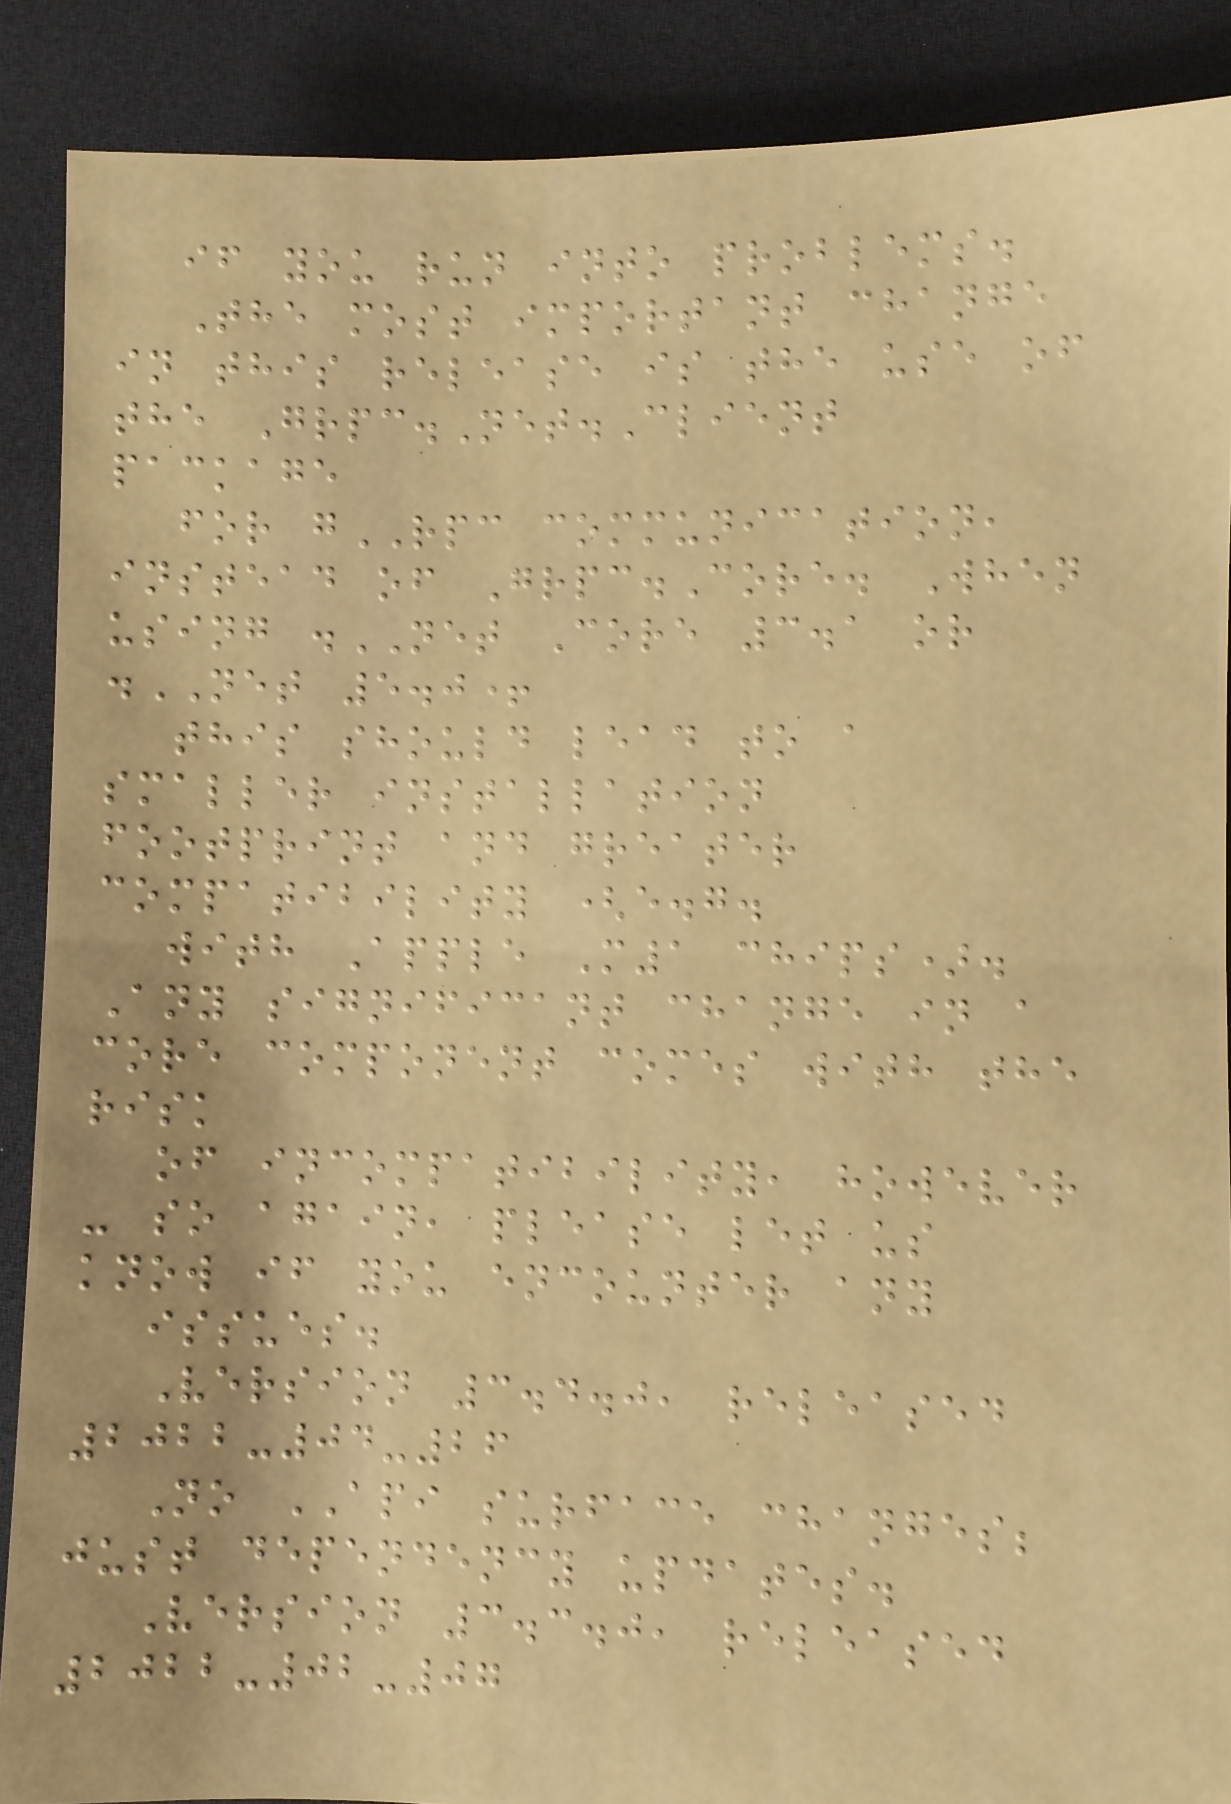if you run into problems.
The most important change
in this release is the use of
the Grpc.Net.Client
package
for gRPC communication,
instead of Grpc.Core. When
using .NET Core 3.1 or
.NET 5.0+
this should lead to a
smaller installation
footprint and greater
compatibility (e.g.
with Apple M1 chips).
Any significant change in a
core component comes with the
risk
of incompatibility, however
- so again, please let us
know if you encounter any
issues.
Version 3.4.0, released
2022-04-26
No API surface changes;
just dependency updates.
Version 3.3.0, released
2022-02-07
